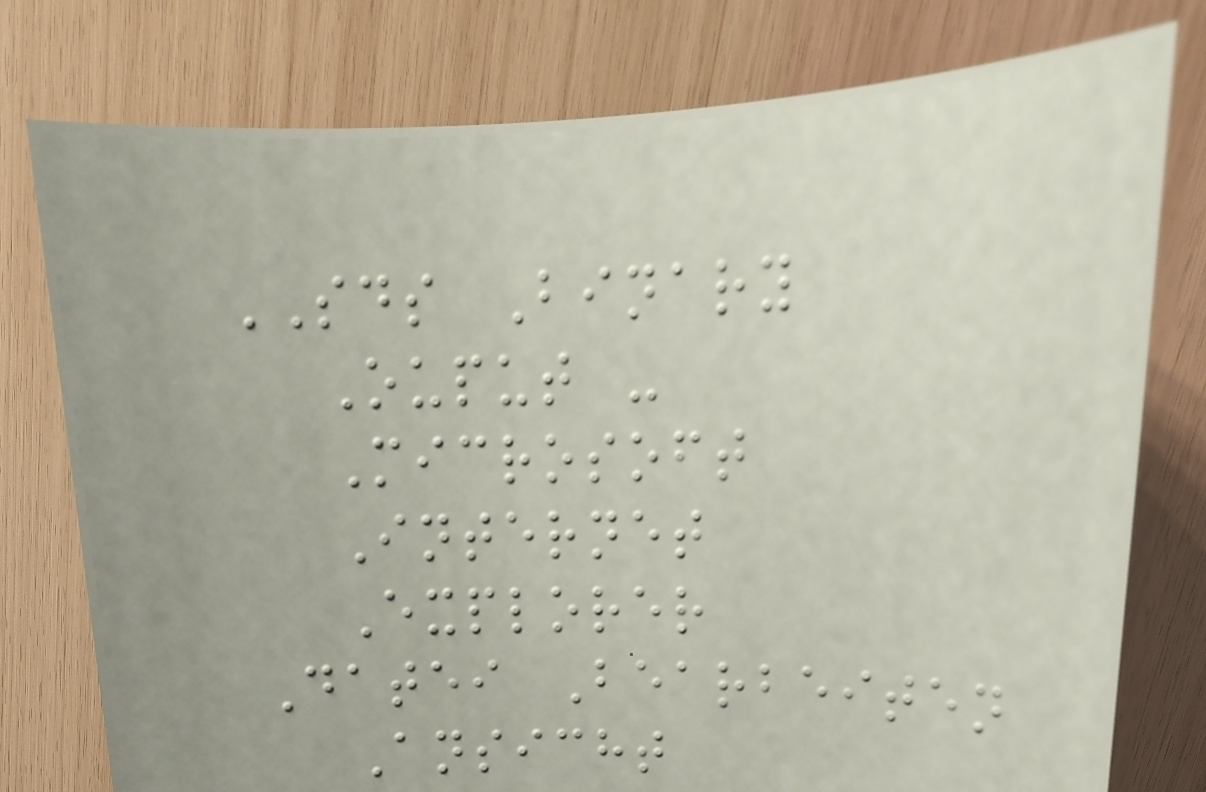SDS Binary
Ouput -
Microsoft
Internet
Explorer
Datei Bearbeiten
Ansicht
